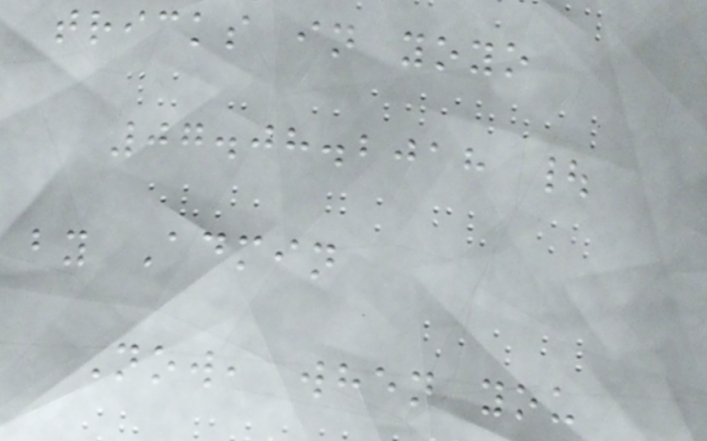tricks in yoyo
07.08.2018 |
by Admin
Now, when you
